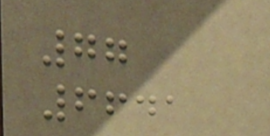77
6641
